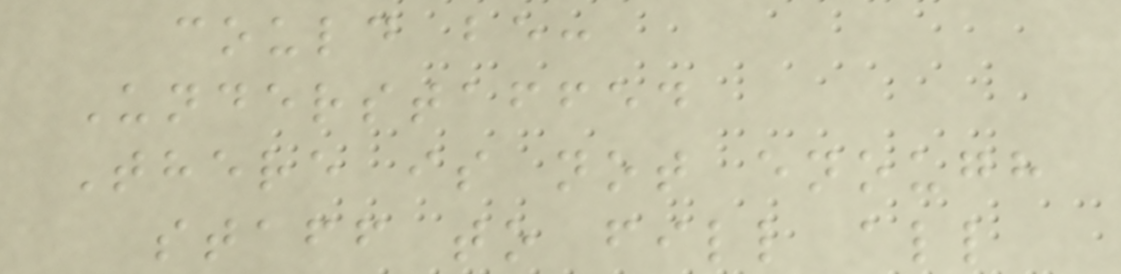could be:
Understaffed
There is not enough
staff to fill all
